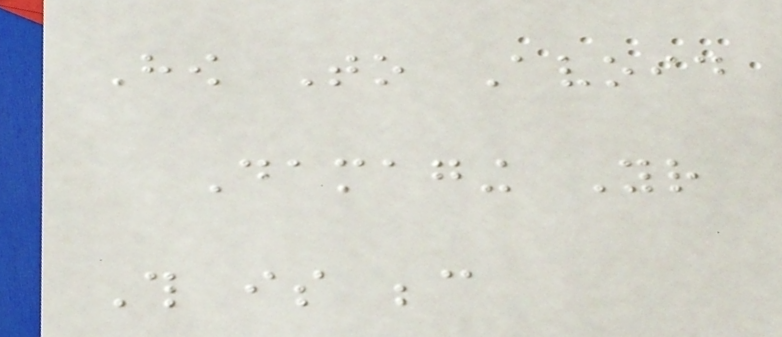How To Avoid
Damaging Your
This is because
